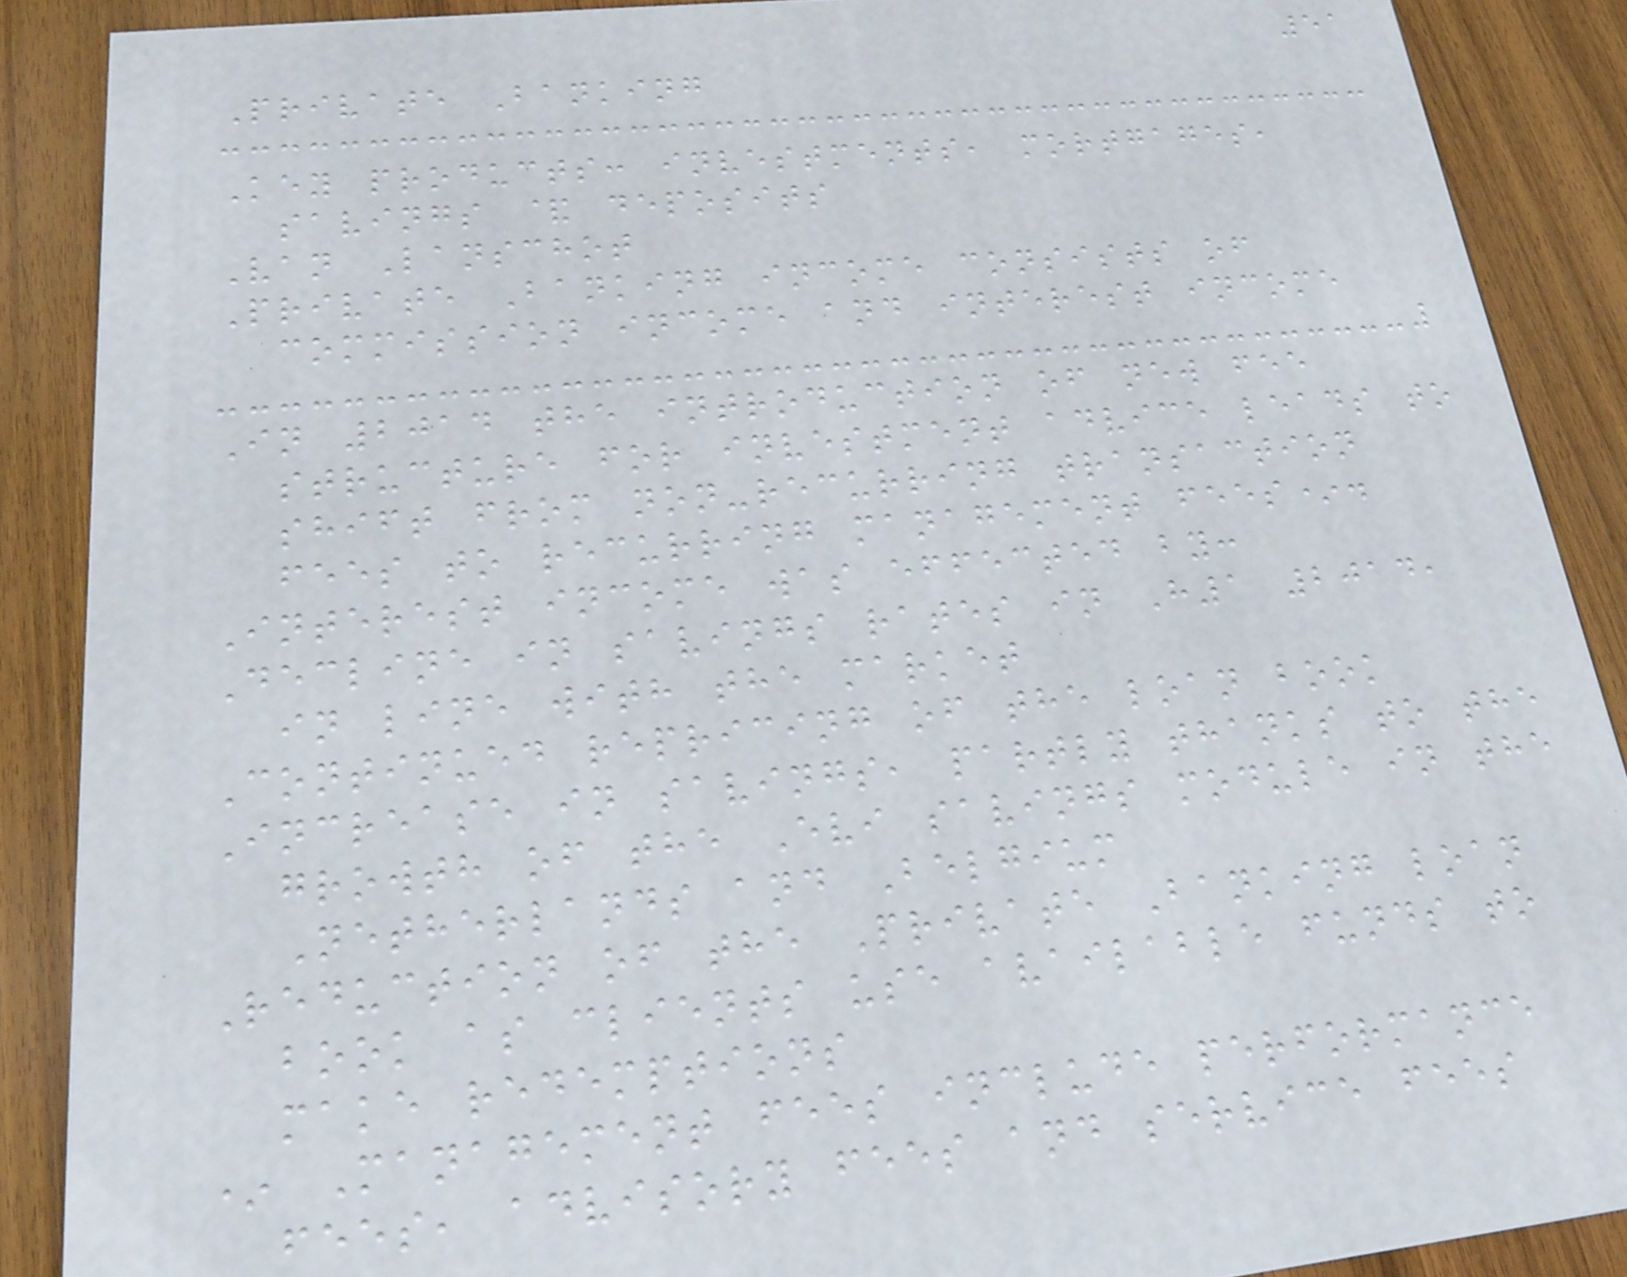51
Private Banking
Key products: investments, mortgages,
savings & deposits
Van Lanschot
Private Banking income consists of
commission income and interest income
In 2014 the introduction of new fee
structure for investment advice leads to
shift from non-recurring transaction
fees to recurring management fees*.
Interest income was effected by:
Decline in savings rates in H1 2014,
in line with the market
Continued repricing of the loan book
Increase in savings, partly thanks to the
growth of the Evi savings module in the
Netherlands and Belgium
Reduction of the Private Banking loan
book as clients use available funds to
make redemptions
* Management fees include performance
fees, advisory fees and service fees
